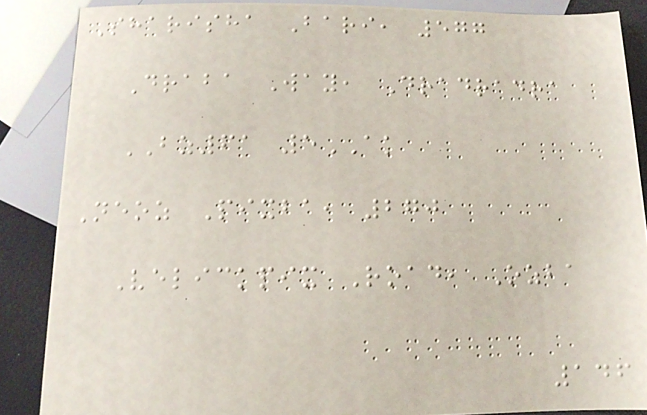Sharisha Bari, 577
Draba Way, Dradradra
BZ61 5AK
Neoz Pixba, 270
Velickpix Road, Ozba
146
